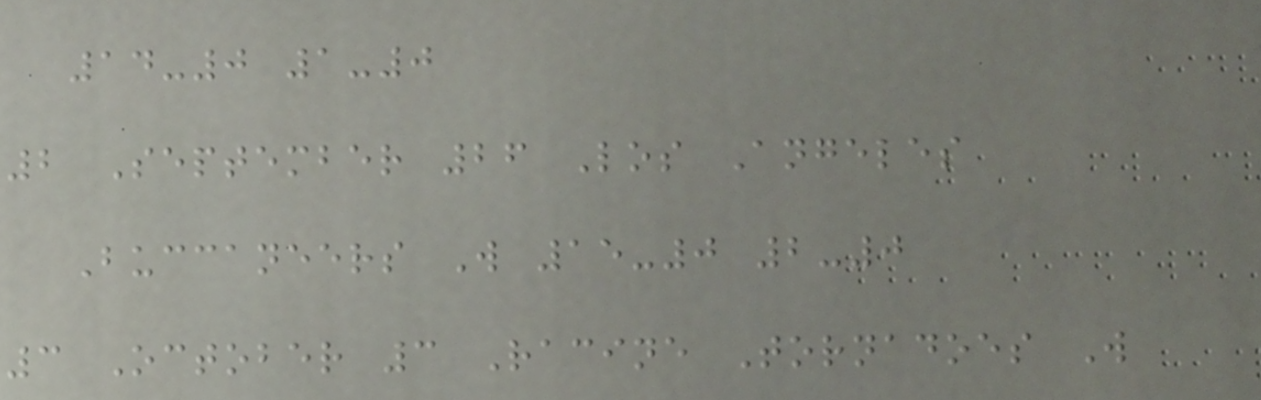14-0 1-0
2 September 26 Los Angeles
Buccaneers W 15-0 2-0
3 October 3 Racine Tornadoes W
